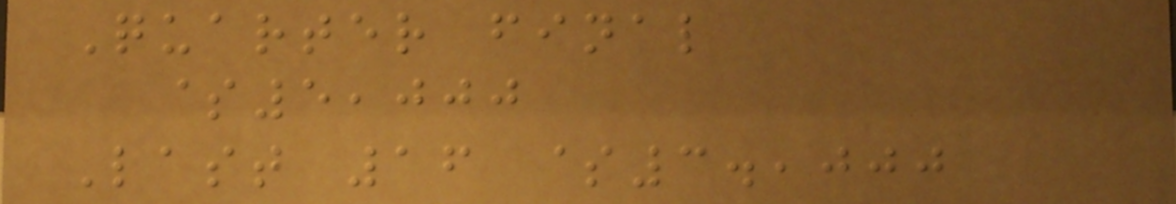Quarter final
$5,000
Last 16 $3.,000
